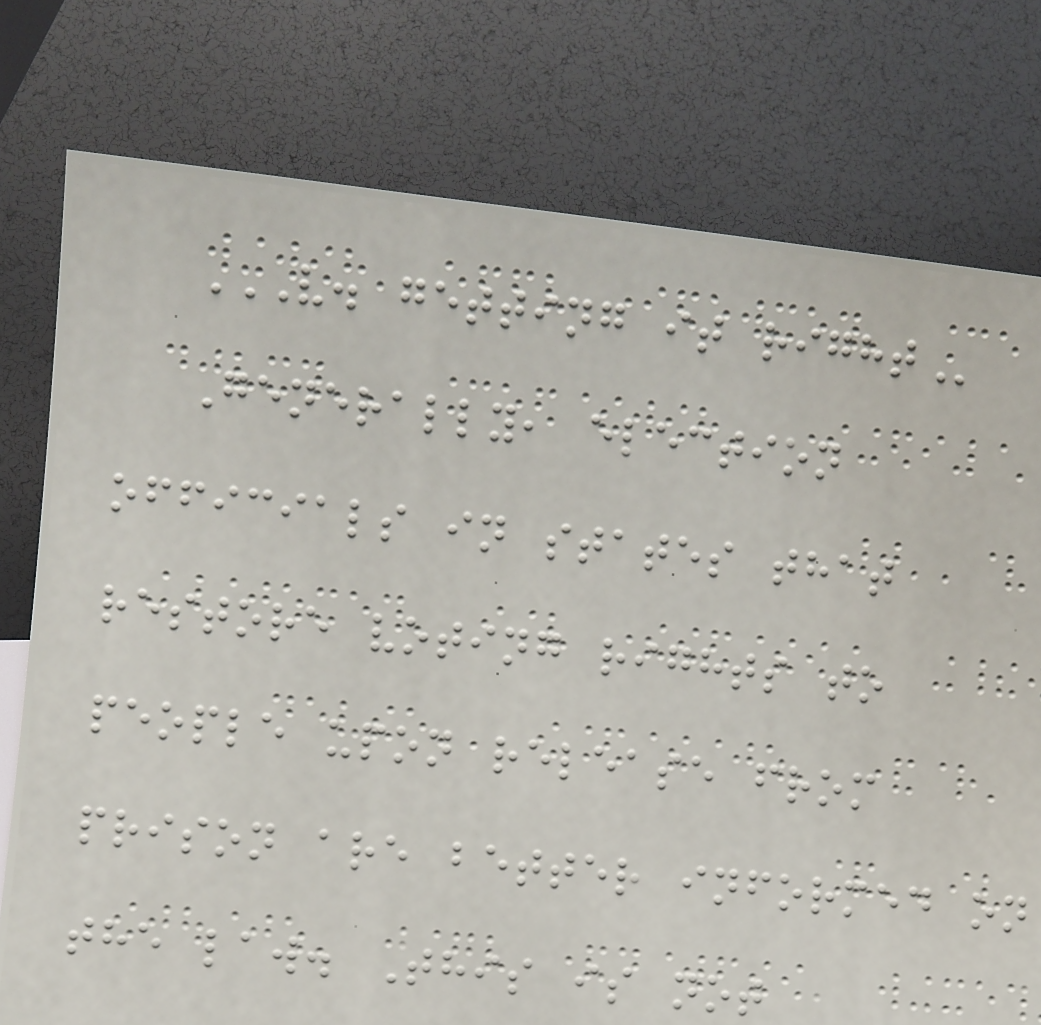V. GETTING IT RIGHT
Generally, election
officials in states that
restore voting rights to
people upon release from
prison are better informed on
the law. This is not
